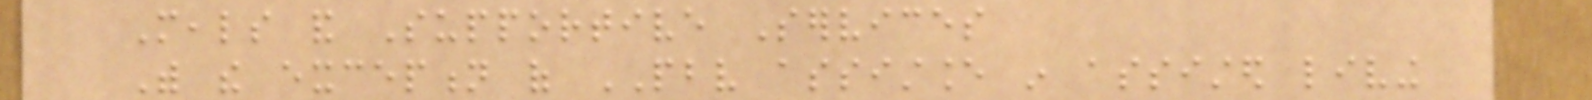Meals and Supportive Services
With the exception of PBV assistance in assisted living
